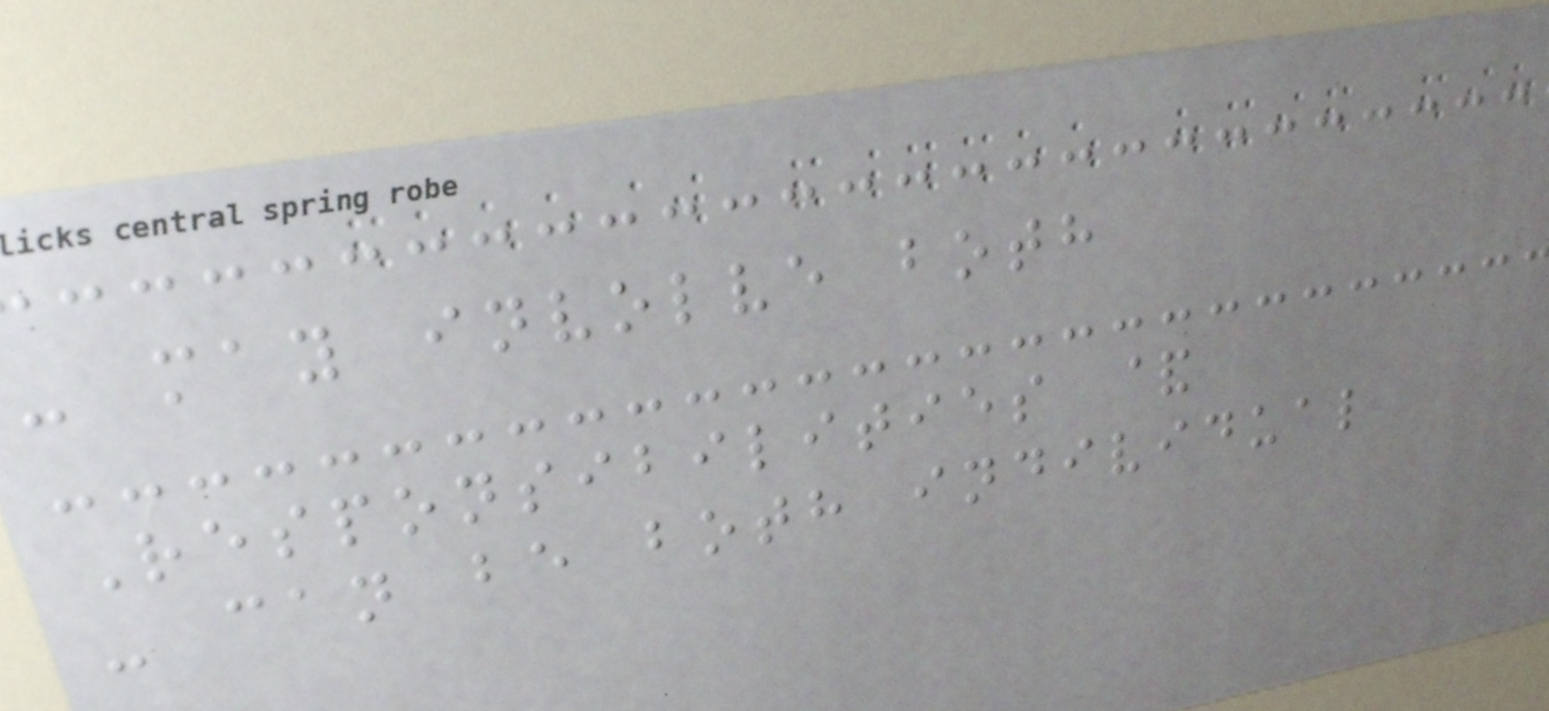- may involve both
Responsibilities &
- can be both individual
